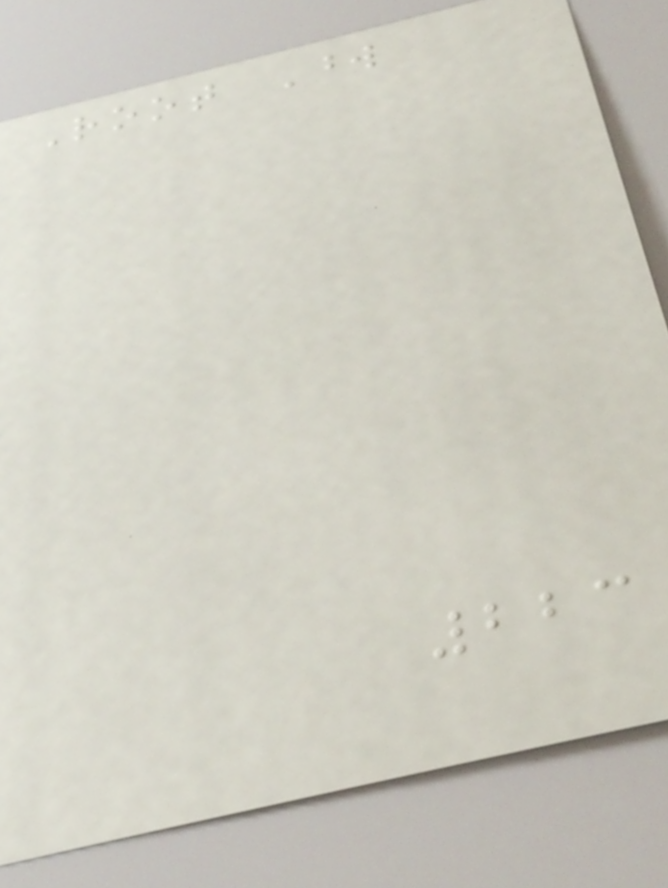Root Word
223
